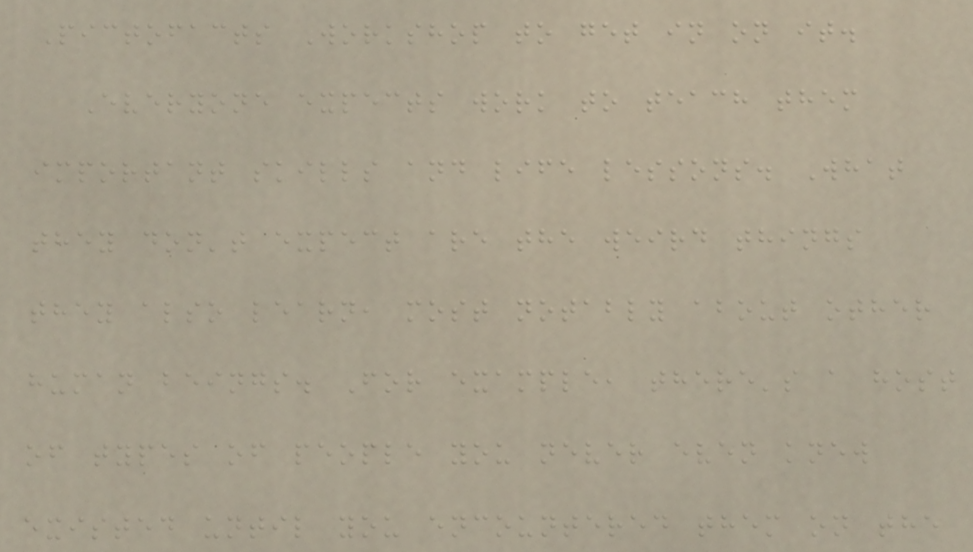Pictofacts Workshop to get in on it.
Everyone expects work to teach them
important skills and life lessons. What
they don't expect are the weird things
they also learn, most notably about other
human beings. For example, there's a host
of types of people you never even knew
existed until you encountered them on the
